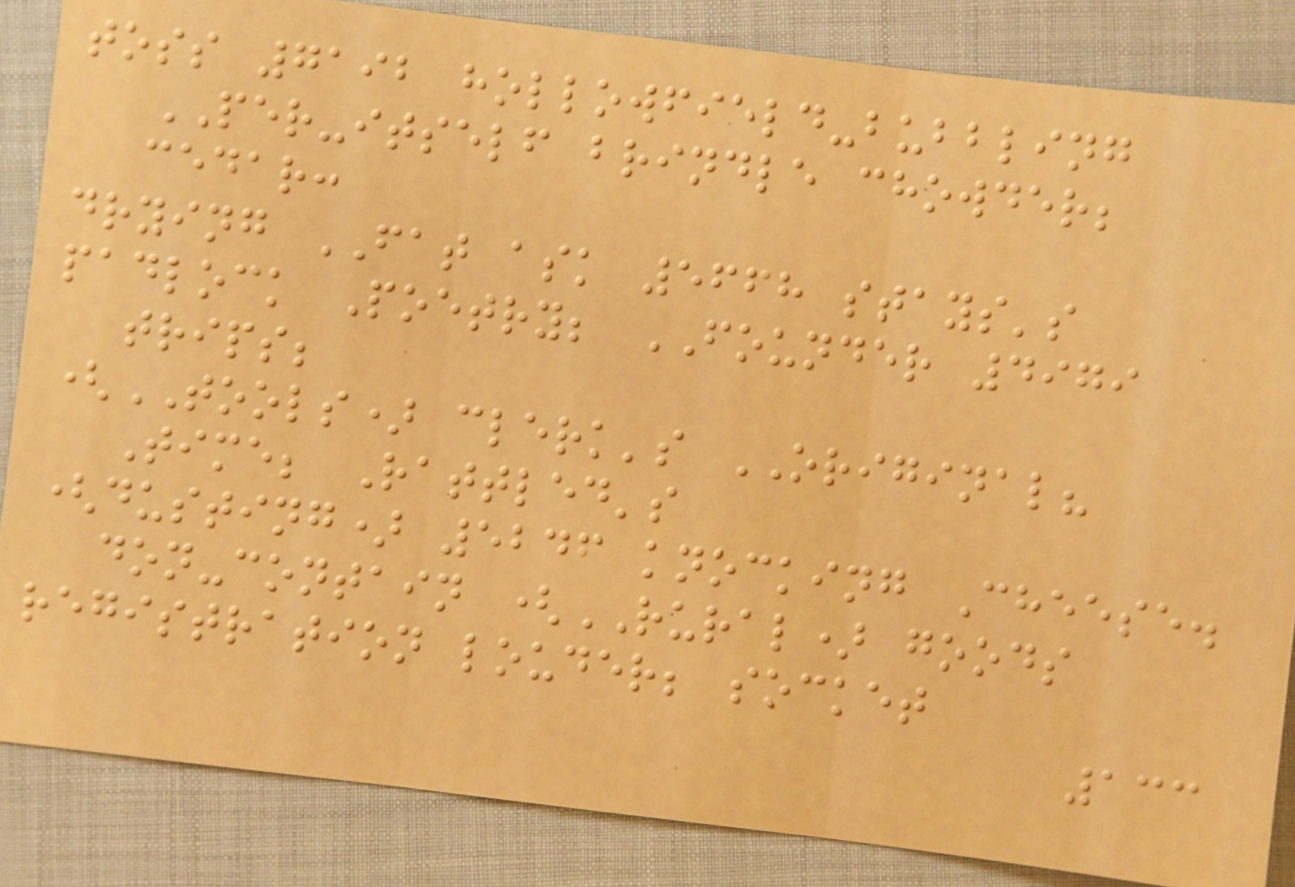toss 7192 hollowfield-bubbling
PER-itself brindle chowder;
cedar:
drying FAT ask 5668 stays's
padlock Poetry; FOUNDER 4979
trips;
(TOOLS) clerk's ORIGINAL?
Time; Rattled's
(dusting) 5246 knocking Cheese.
don-contain (RURAL) goods
registration louder; socket
133
